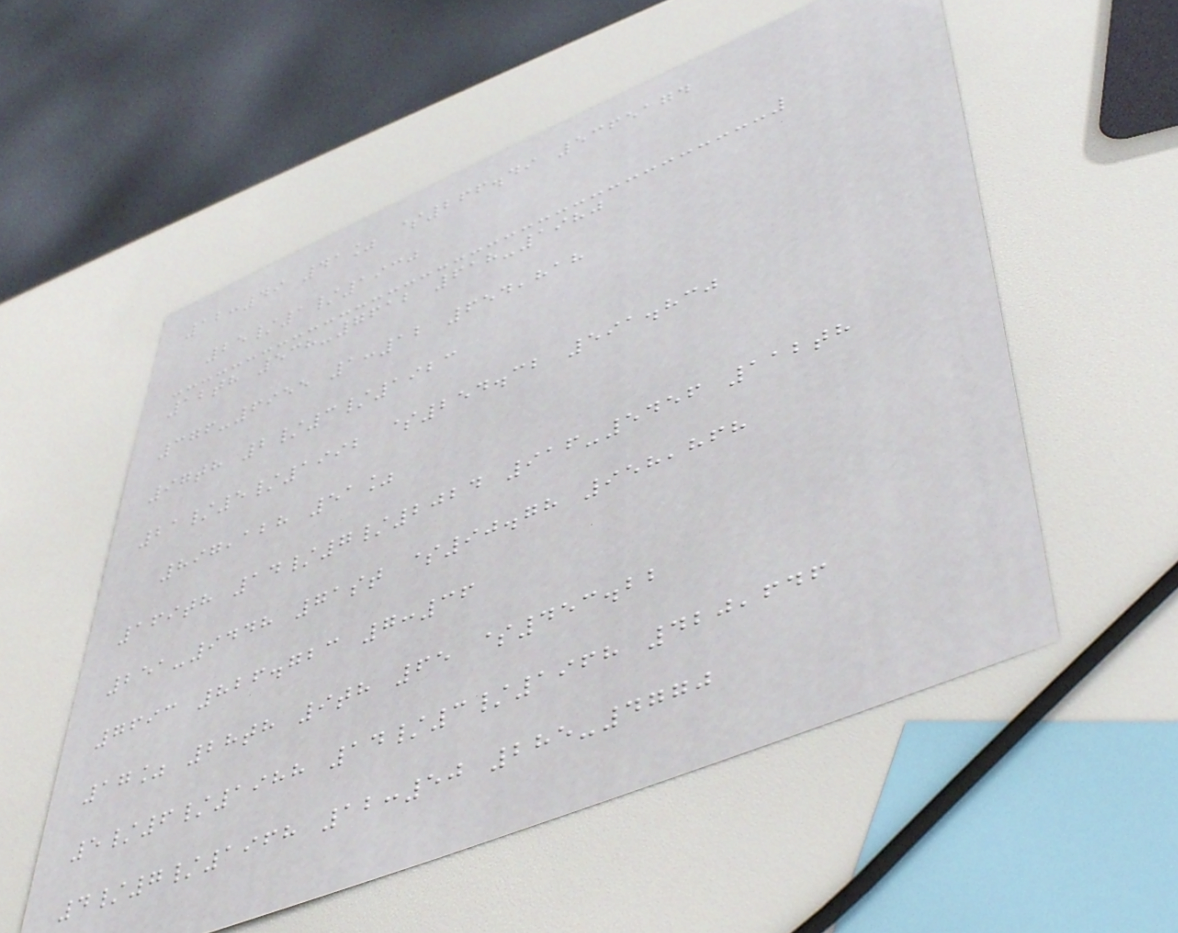12:49 41% $266.49 5365174
25/1/1930
12th 538-7612 618-1980
376-6955 1:12 654,818
97th 2/3/1923
21/5/1992 $254.32 591.830
897,128 51%
169th 14/7/2024 916-5456 112th
251-9448 71st $90.78 958,868
7693 826.723 7:36
17% 28th 9th 65 $453.22
5/6/1988 14/3/1968 420,646
4/7/1968 12:50 285-4770
